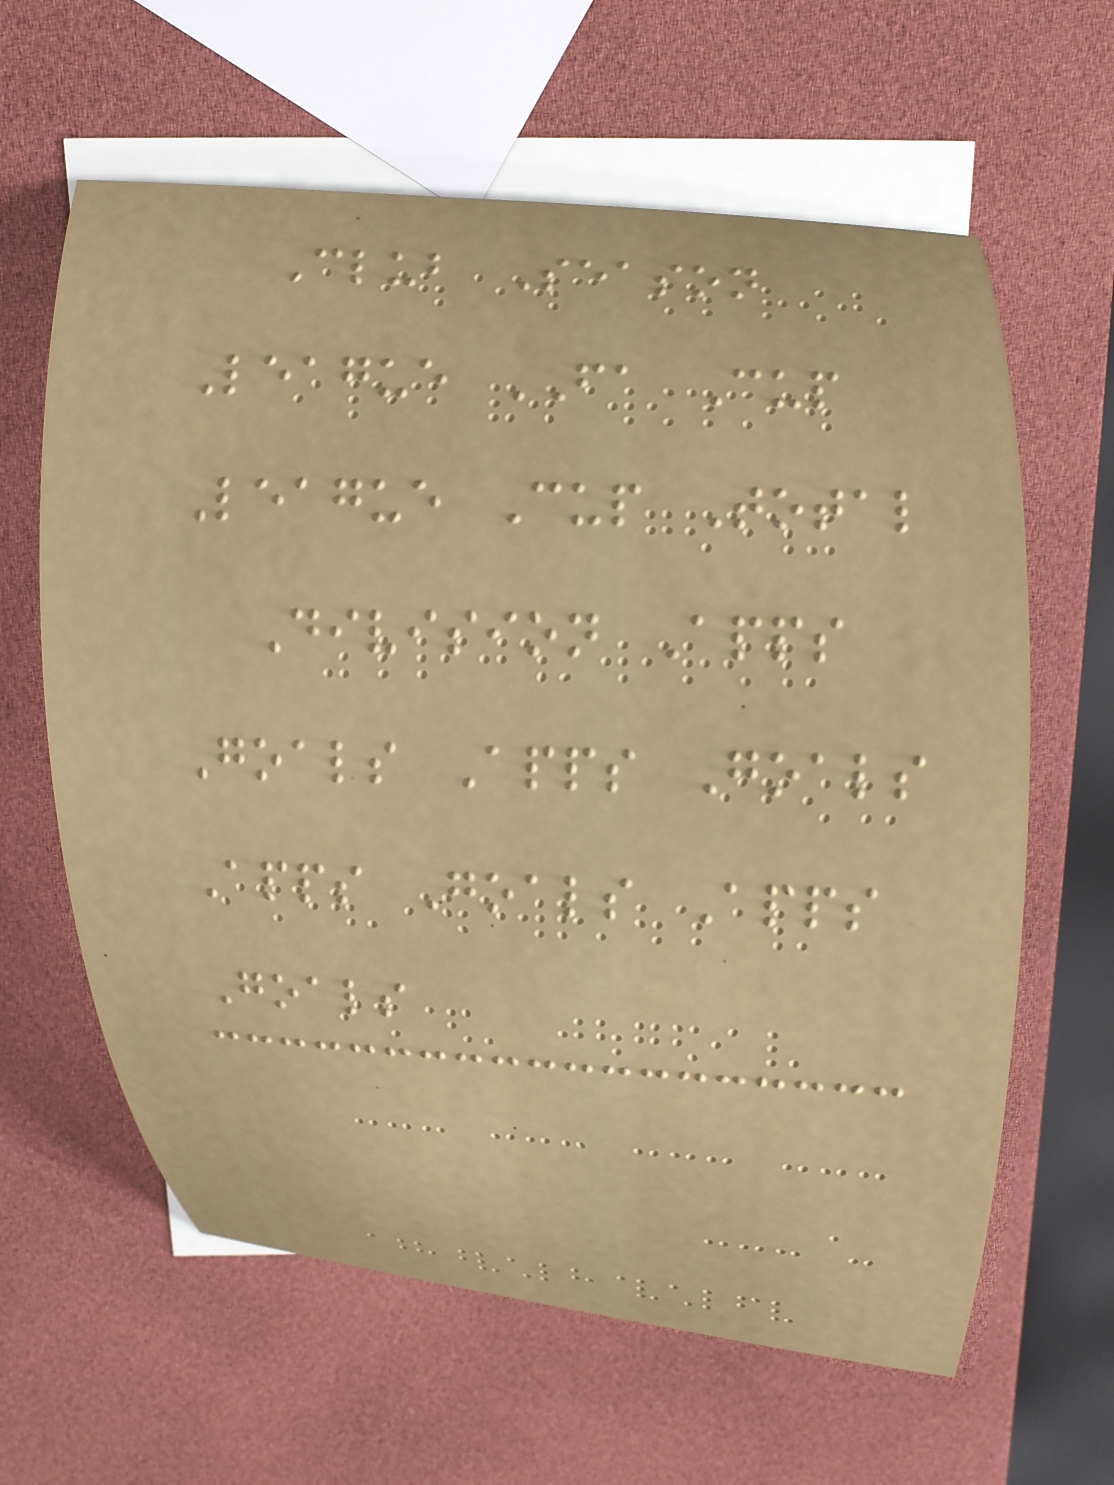Club Season
League FA Cup
League Cup Total
Division Apps
Goals Apps Goals
Apps Goals Apps
Goals
